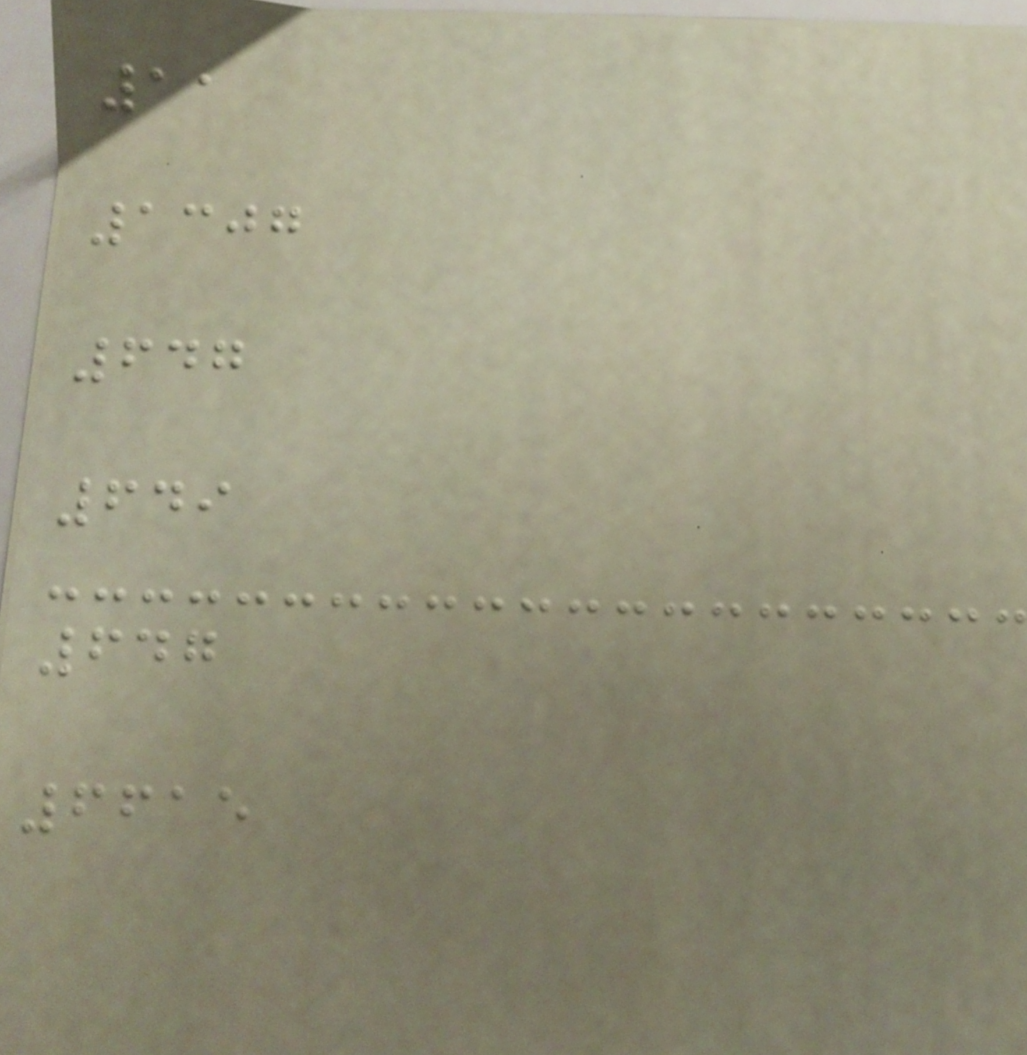11
1307
647
649
647
6615
